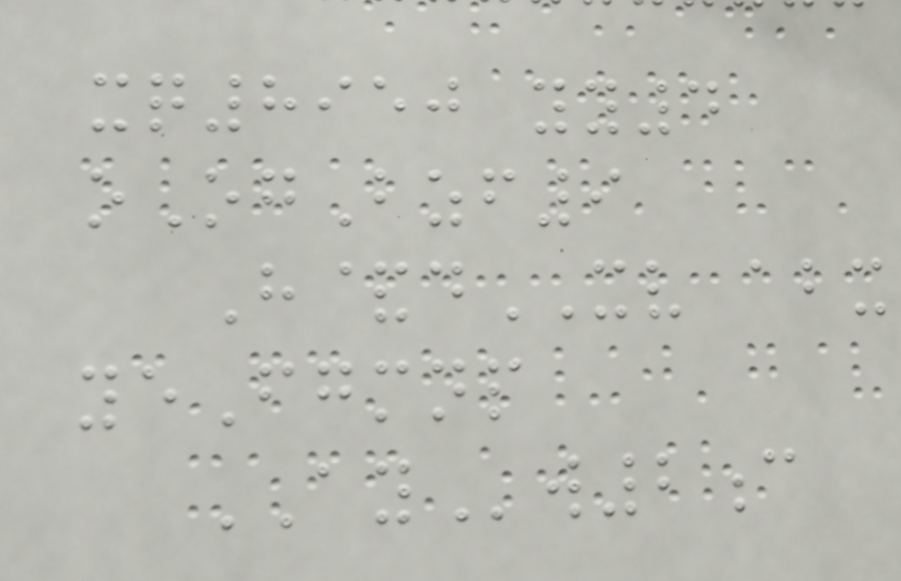xq8950 yy4
oOgBzf9
H&dXV abx
yeFgmnp
AYw2c
